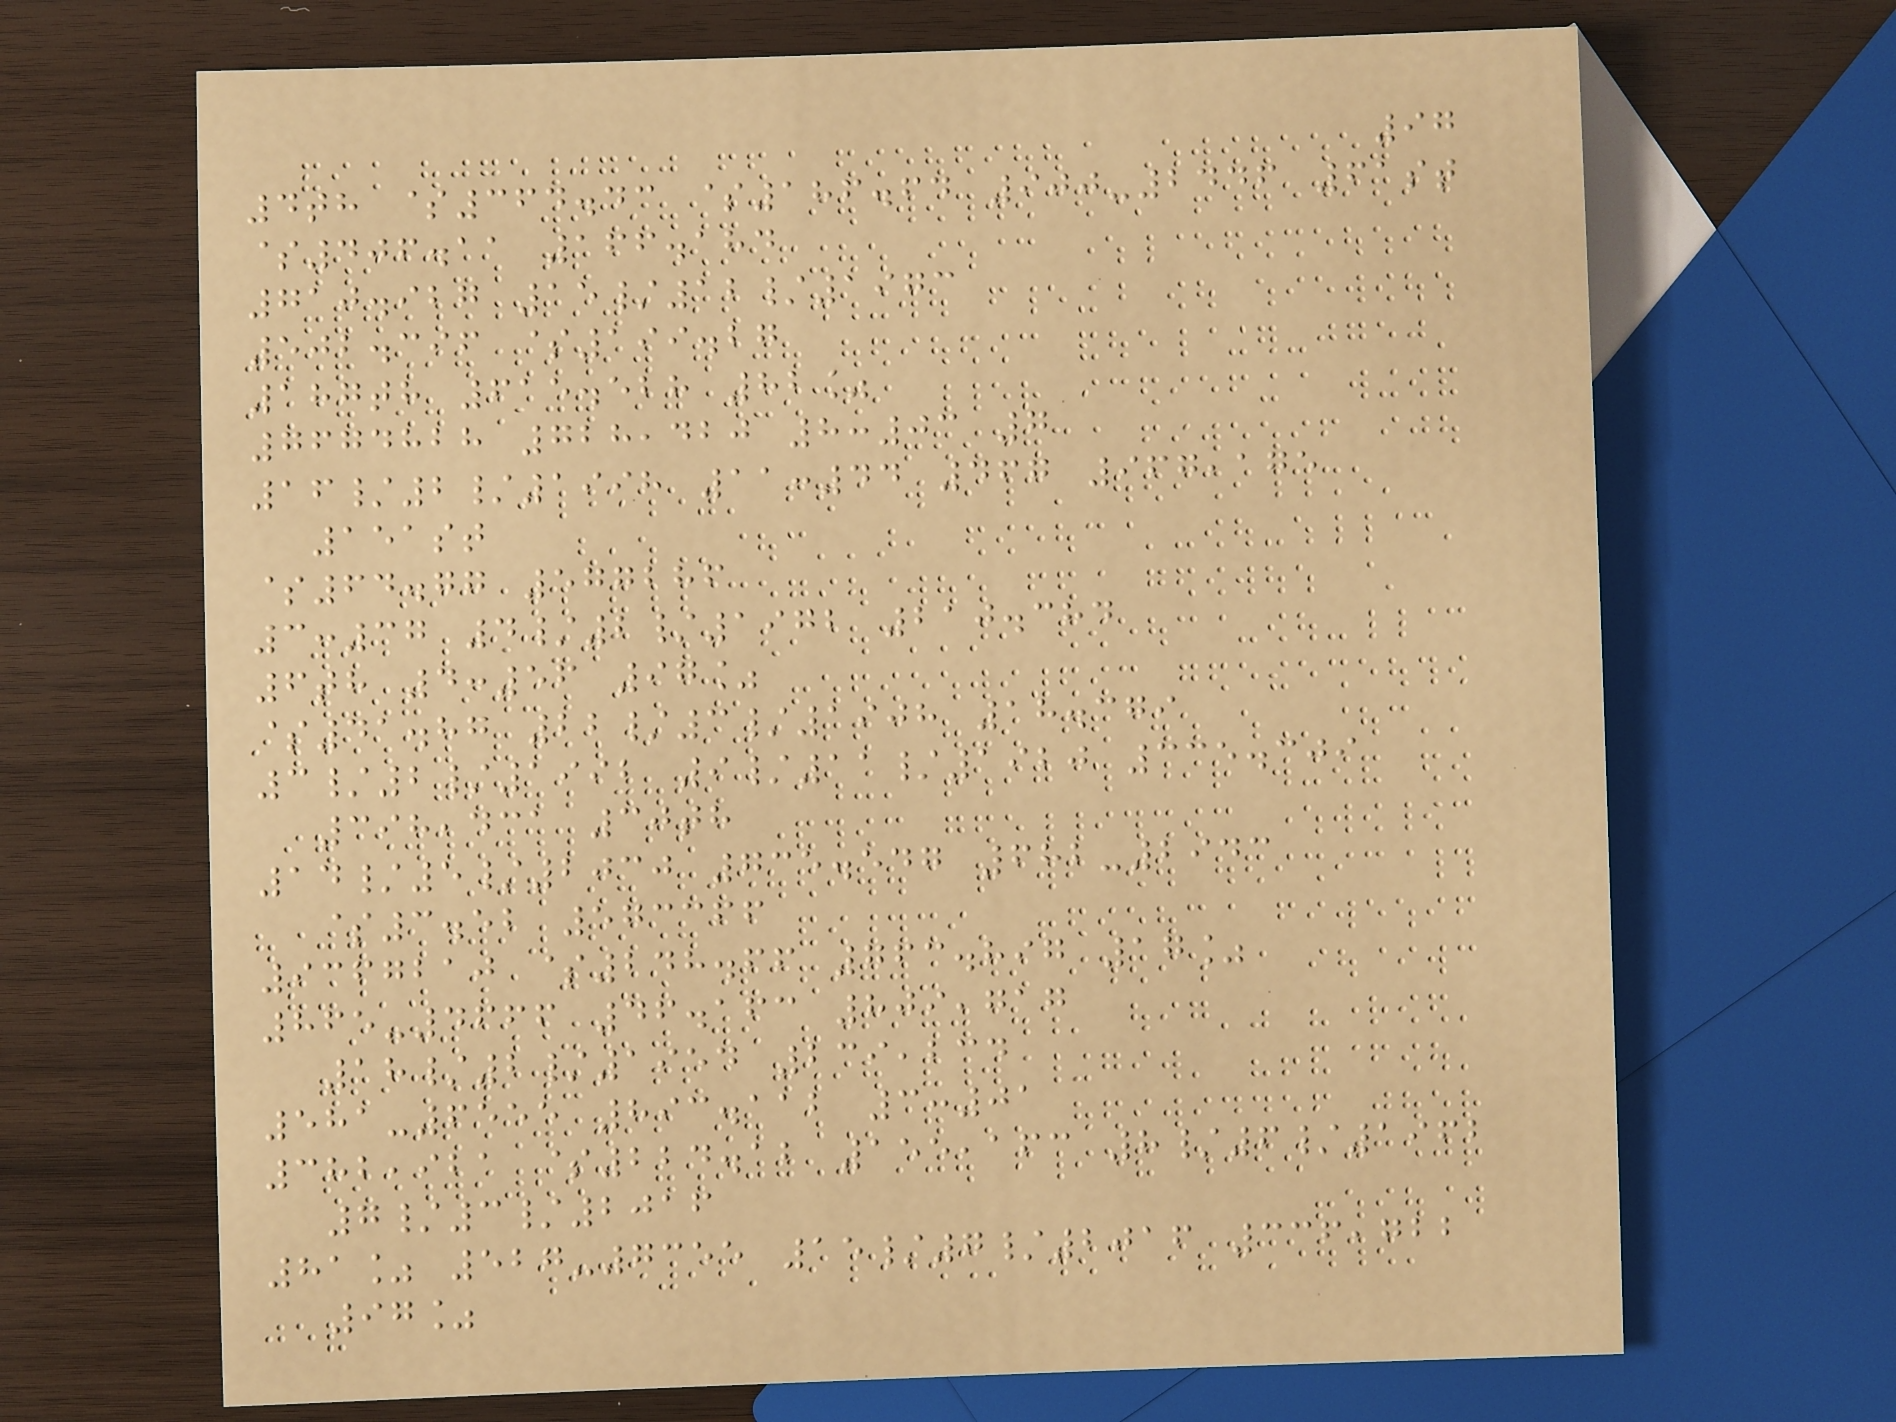97
4th $364.43 $186.64 900-2446 61st
$406.11 166.184
710.927 15/12/1973
502.396 $199.27
187th 615.528 82%
7674828 728,420 8:03 7
16/2/1998 11:44 467 967,175
151st
$64.77 577286
3:37 4/2/1972 210.384
6th 4:56 97%
$41.87 22/3/1908 18.379
3/2/1992 9/11/1920 335.309
398,431 30th
14/5/2030 735.547 682-2943
$3.52 573366
9367210 $248.66 763.897 17%
865-4666 46.163 809,717
18/2/1954 239,234
581-6555 893.112 3:01
382,921 $224.12 155,163 8/6/1962
7/3/2016
81% 527-7355 15/7/2016 336,722
97%
